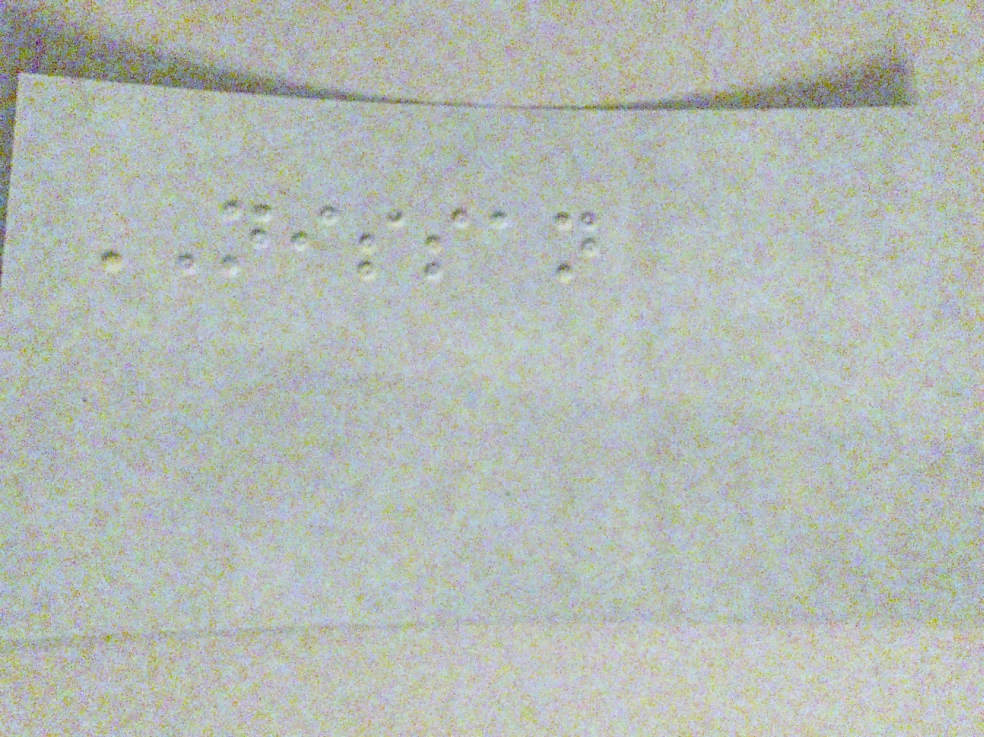NISSAN
